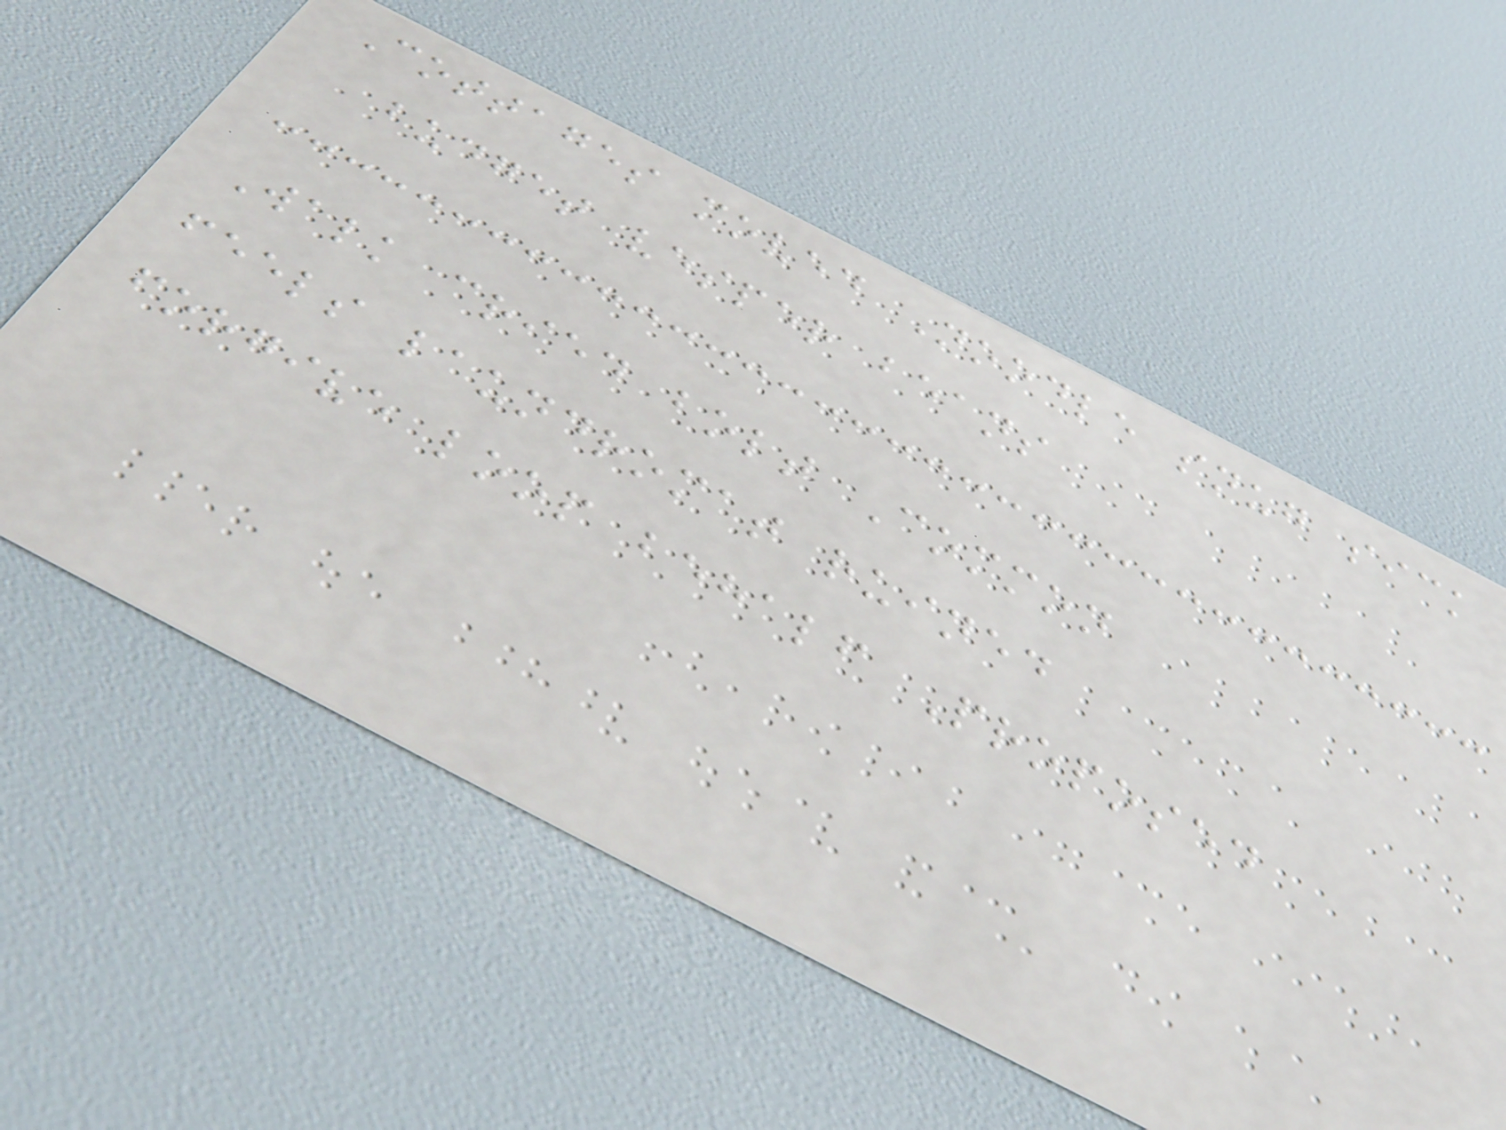Cottages moved Noodle snug sick
budget vesper beans
Walk cried bolt Common
feels laundromat ruined
forgive loop behalf Proposed
